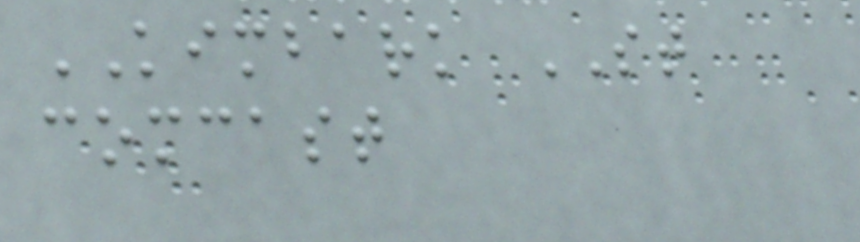KIMBARK ST
comcast
